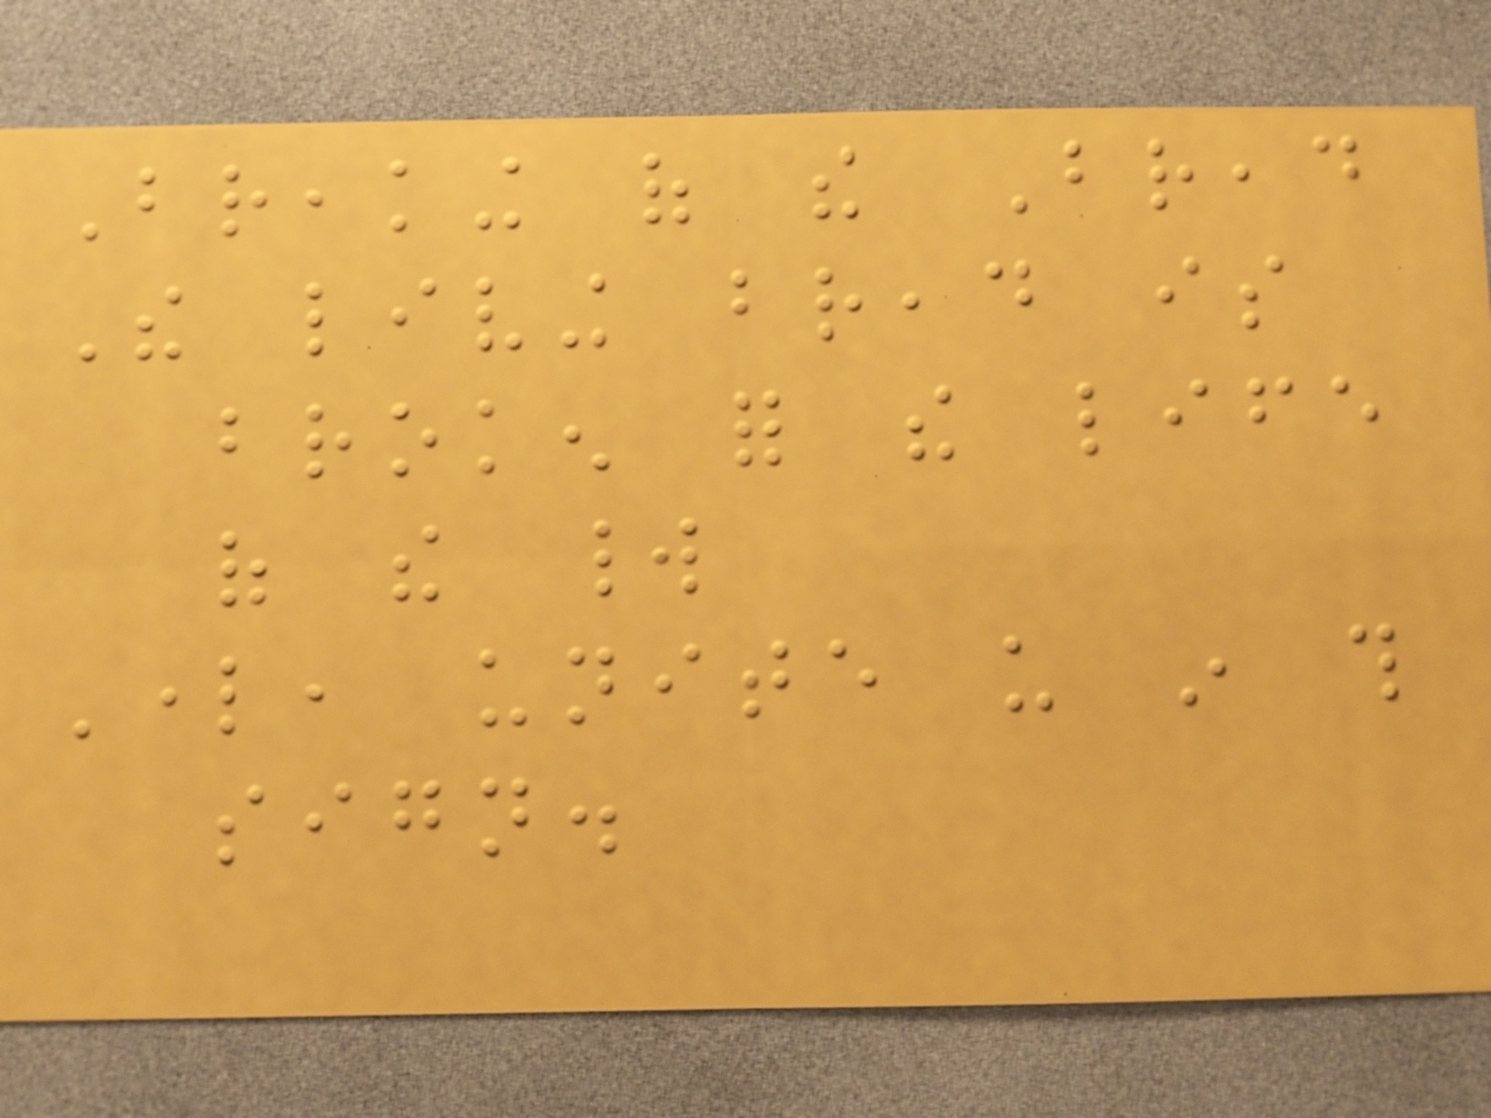Breaking of the Bread
The living bread is
broken for the life
of the world
Lord, unite us in this
sign.
